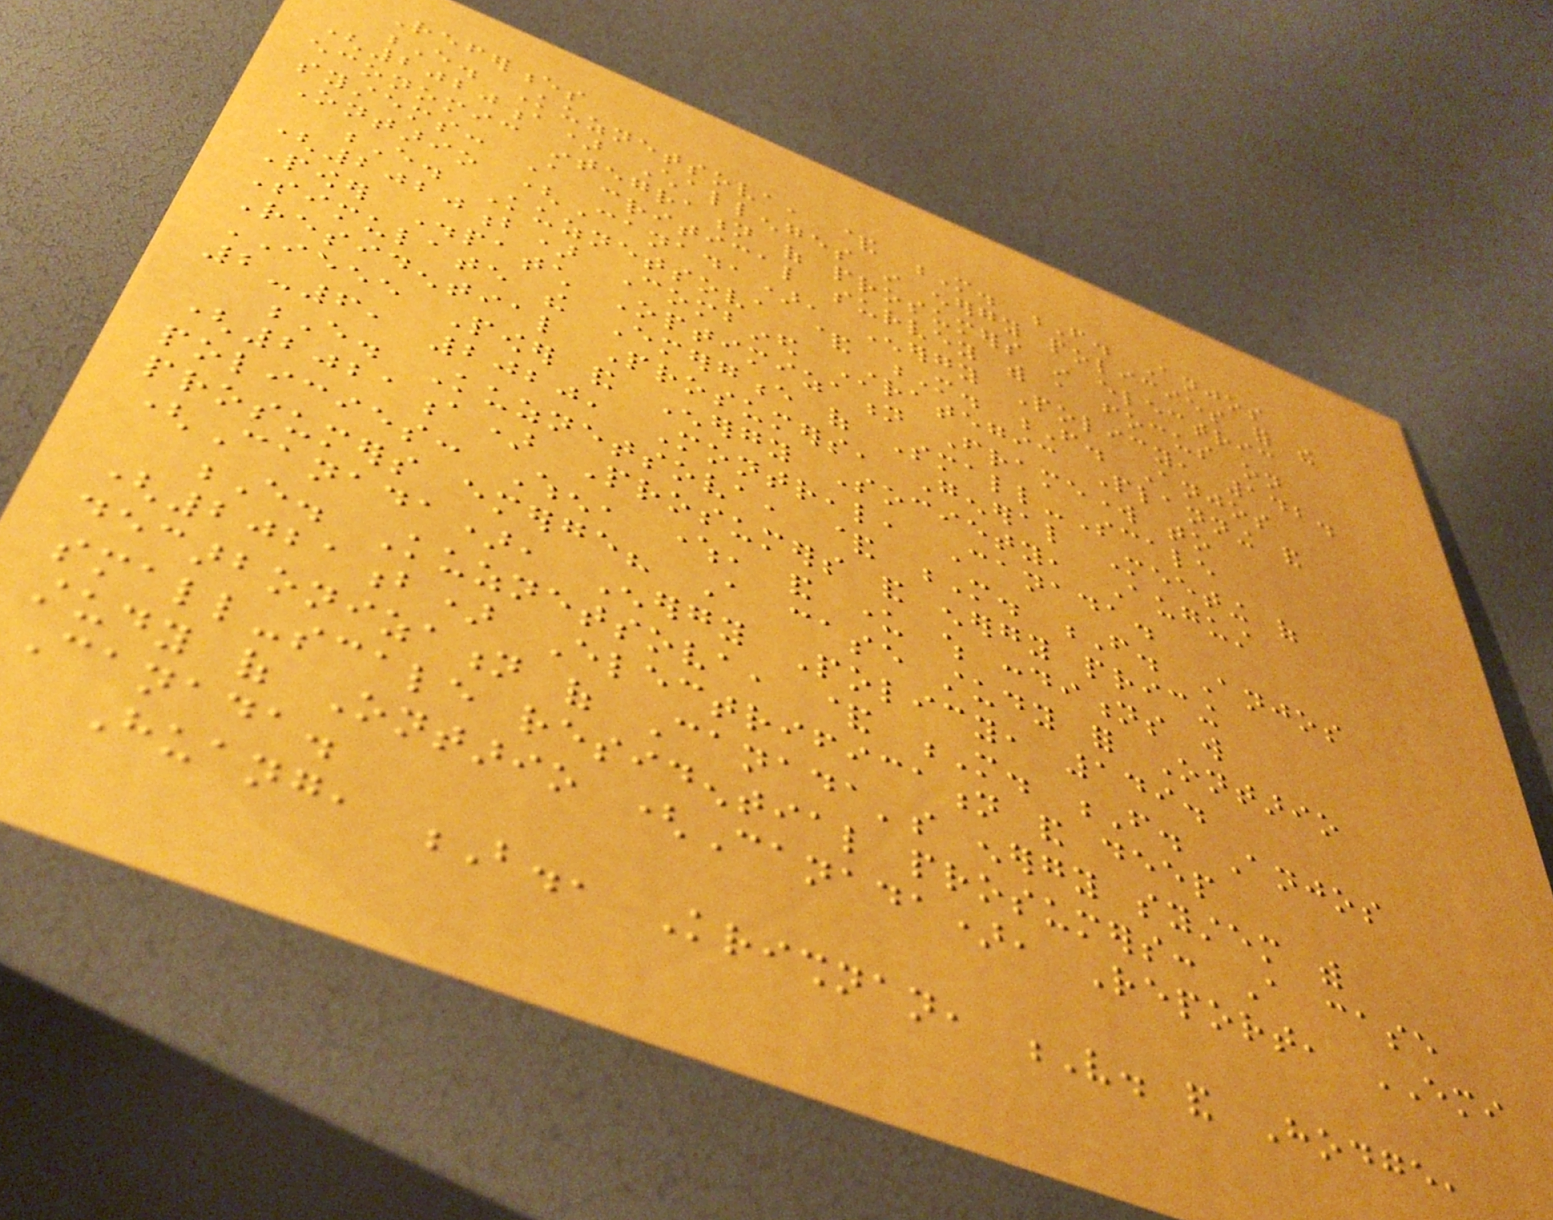References
E. Kuznetsova, & M. F. Anjos
(2020a) Challenges in energy policies for the
economic integration of prosumers in electric
systems: A critical survey with a focus on
Ontario (Canada), Energy Policy, 142.
E. Kuznetsova & M. F. Anjos
(2020b) Combined Strategic Planning and
Power Dispatch Optimization Framework to
Simulate the Emergence of Small-Scale
Residential Prosumers, General Meeting of
IEEE Power and Energy Society, August
2-6, 2020, Montreal, Canada.
E. Kuznetsova, & M. F. Anjos
(2021a) Prosumers and energy pricing
policies: When, where, and under which conditions will
prosumers emerge? A case study for Ontario
(Canada), Energy Policy, 149.
E. Kuznetsova, & M. F. Anjos
(2021b) Electrification and deep
decarbonization of Canada's energy system with
small-scale residential prosumers: A case
study of Ontario (Canada), Report, EMI
Canada.
Huang, B., Krishnan, V. and Hodge,
